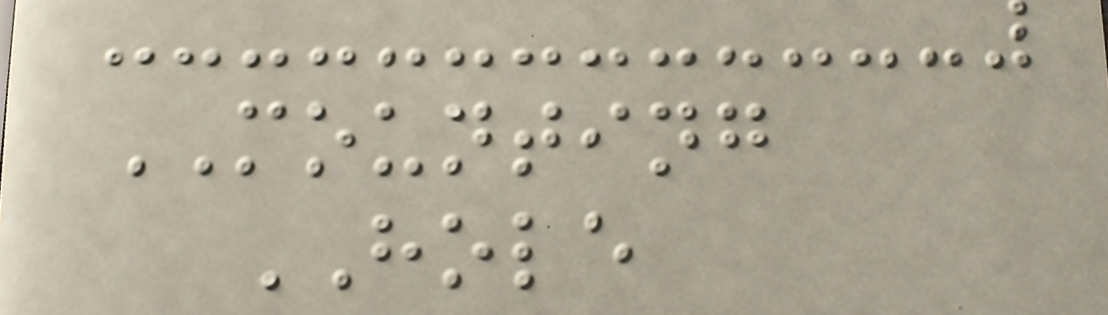MOUNTING
HOLE
